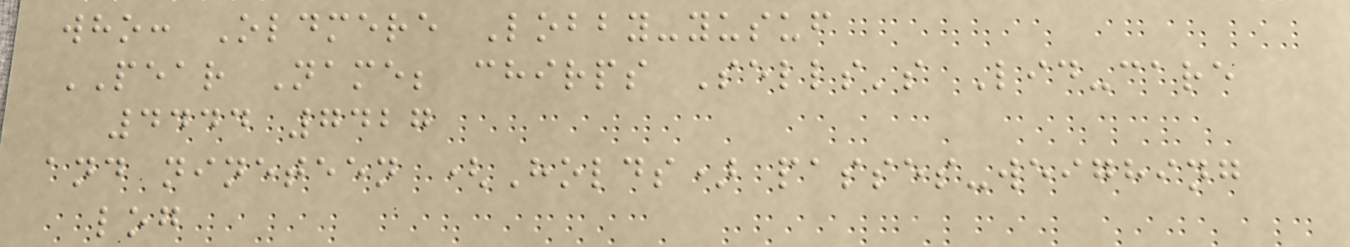who: Oldmere Lobby-yusuf
PEAR Name; chirps Sells's Lid-care
4444 7427
and nineteen (Holds) passes-weighing
log
